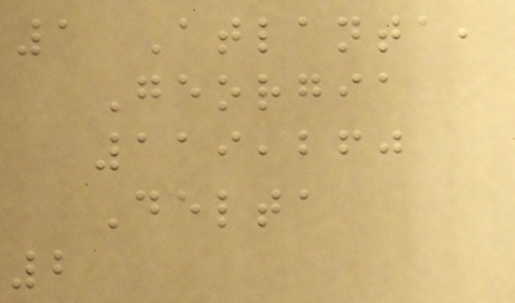1 Atlanta,
Georgia
119,260
Delta
2
